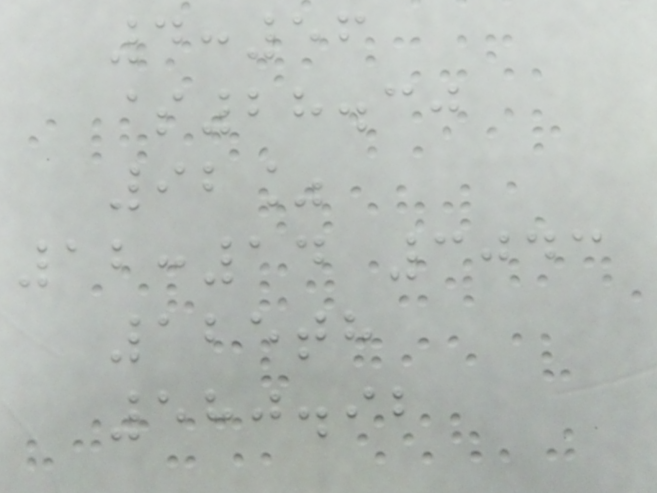4:56
$28.30
92%
12:14 3043
125th
580.92
